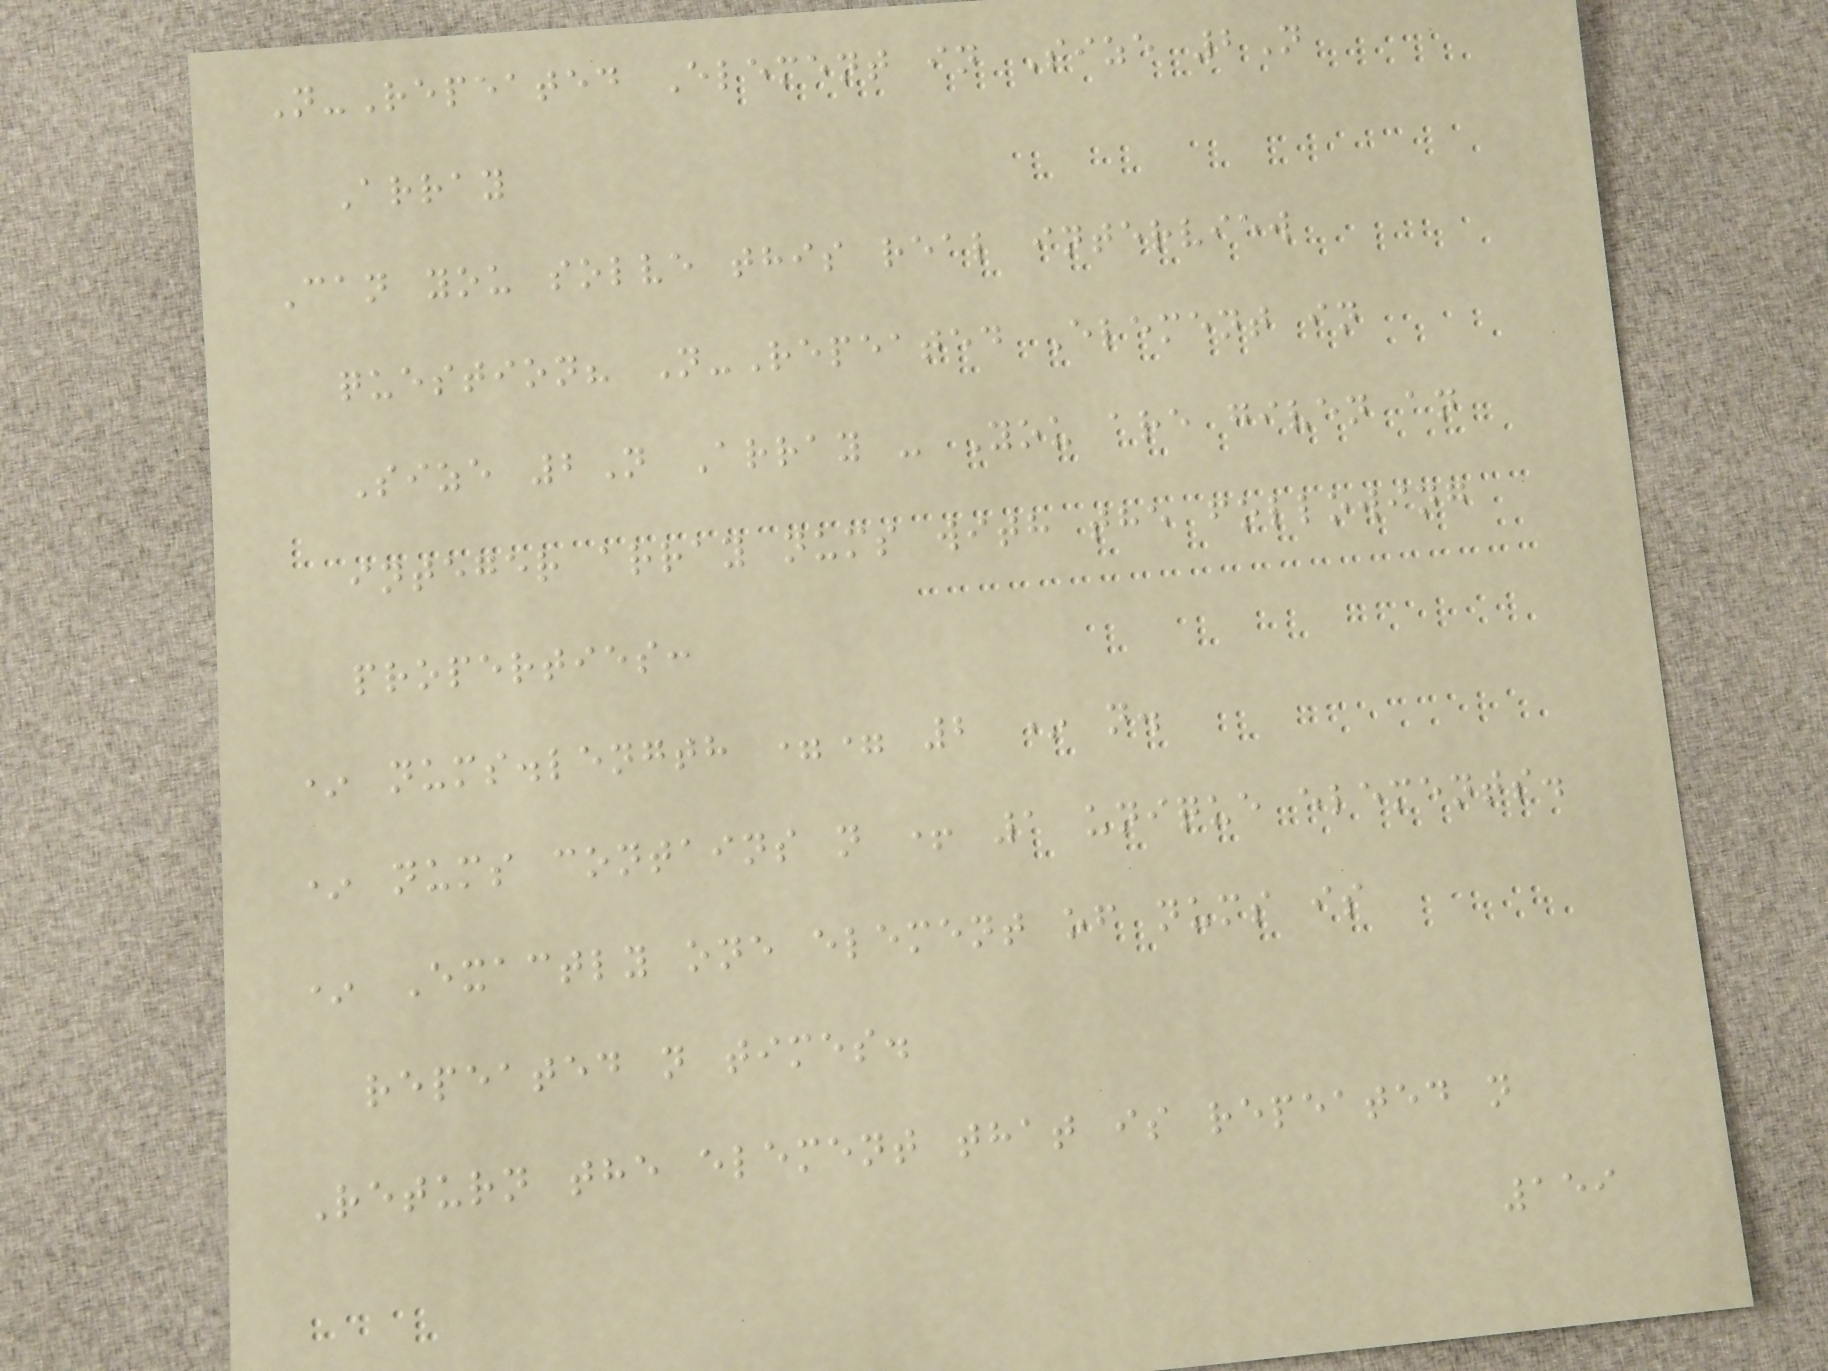N-Repeated Element in Size 2N
Array
Can you solve this real interview
question? N-Repeated Element in
Size 2N Array - You are given an
integer array nums with the following
properties:
* nums.length == 2 * n.
* nums contains n + 1 unique elements.
* Exactly one element of nums is
repeated n times.
Return the element that is repeated n
159
